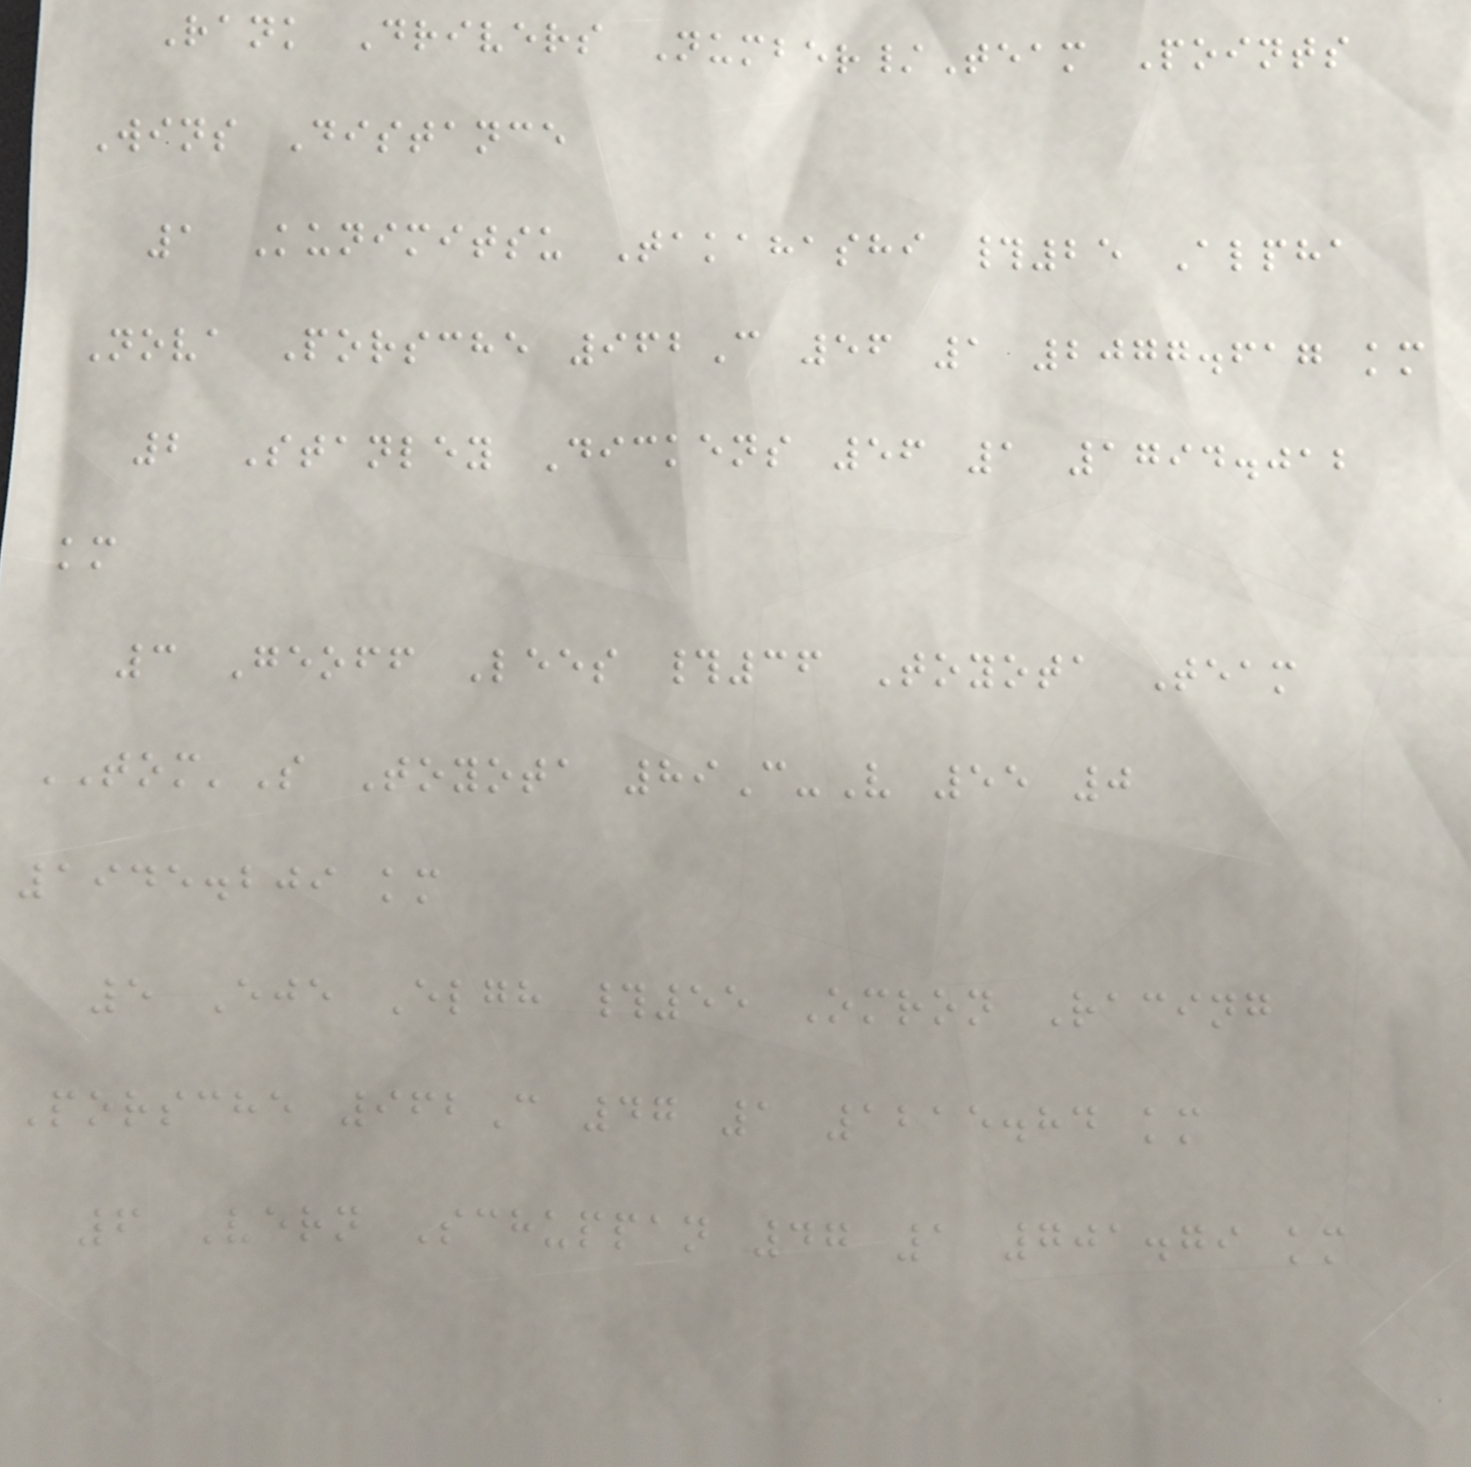Rank Drivers Number/Team Points
Wins Distance
1 Kunimitsu Takahashi #25 Alpha
Nova Porsche 962C 56 1 2077.617 km
2 Stanley Dickens 56 1 1794.012
km
3 Geoff Lees #36 Toyota Team
TOM'S Toyota 89C-V 55 0
1945.209 km
5 Eje Elgh #55 Omron Racing
Porsche 962C 47 1 1215.84 km
6 Vern Schuppan 47 1 701.79 km
